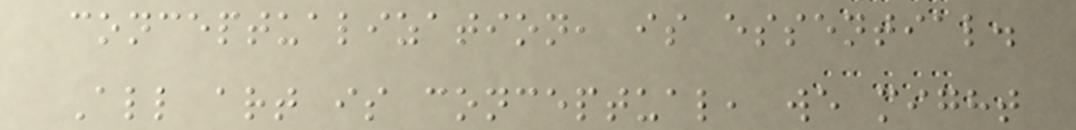conceptualization, is essential.
All art is conceptual, we might
